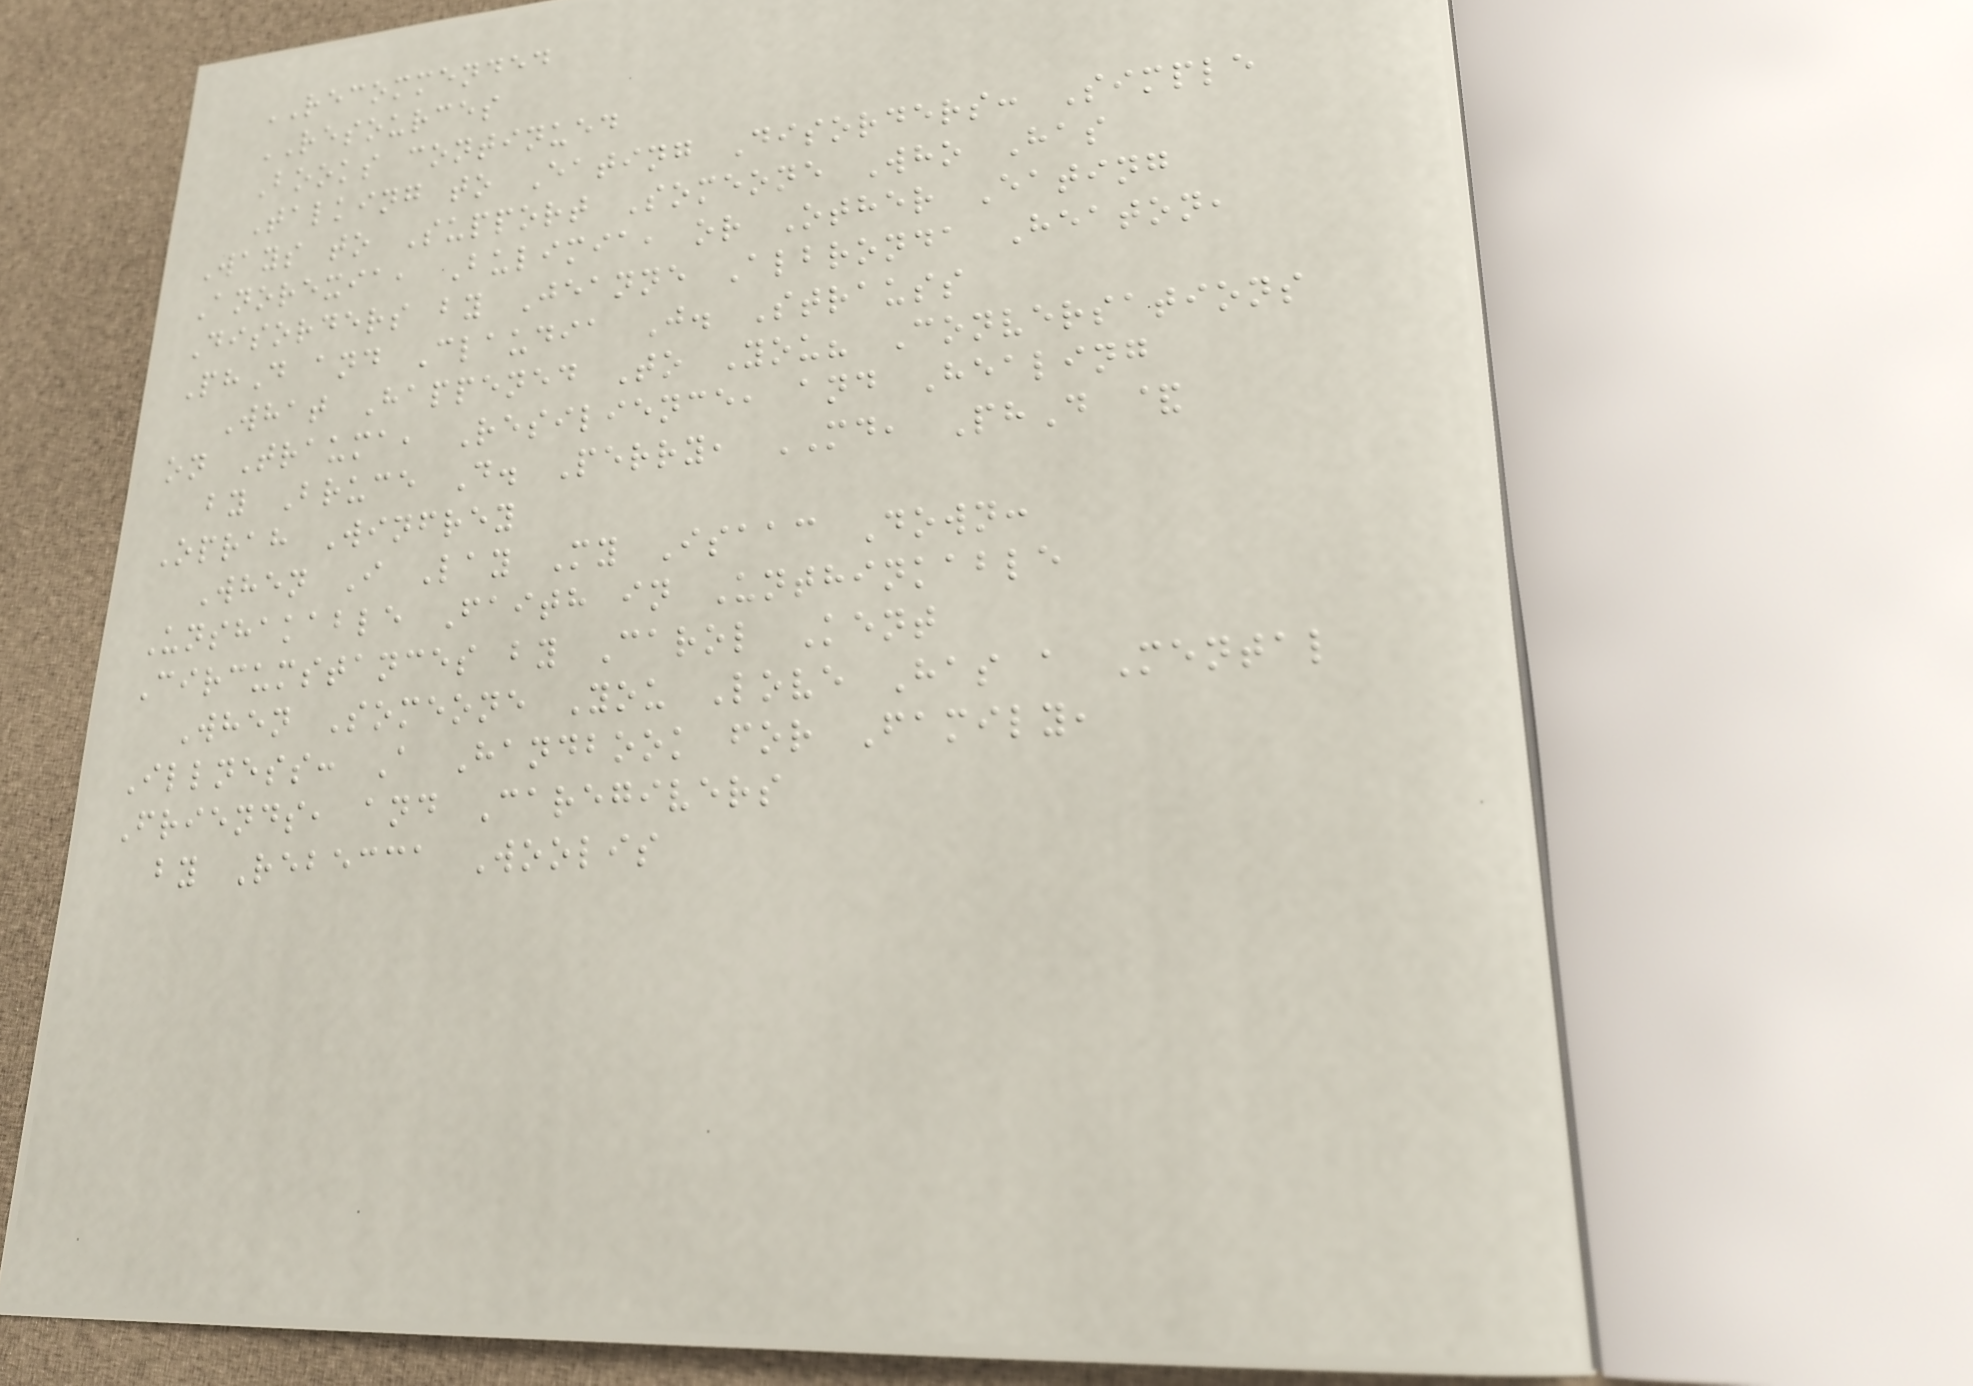RECOMMENDED
RESOURCES
Books continued
Talking to Eating Disorders: Simple
Ways to Support Someone Who Has
Anorexia, Bulimia, or Other Eating
Disorders by Jeanne Albronda Heaton,
PhD and Claudia J. Strauss
What Happened To You? Conversations
on Trauma, Resilience, and Healing
by Bruce D. Perry, MD, PhD &
Oprah Winfrey
When I Lay My Isaac Down:
Unshakable Faith in Unthinkable
Circumstances by Carol Kent
When Someone You Love Has a Mental
Illness: A Handbook for Family,
Friends, and Caregivers
by Rebecca Woolis
